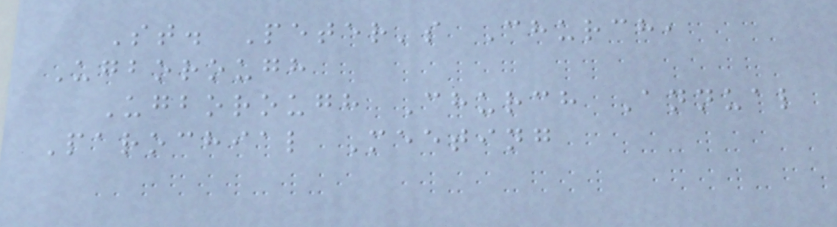St. Peter's Church,
Ugborough
Ugborough Church Annual
Parochial Meeting
